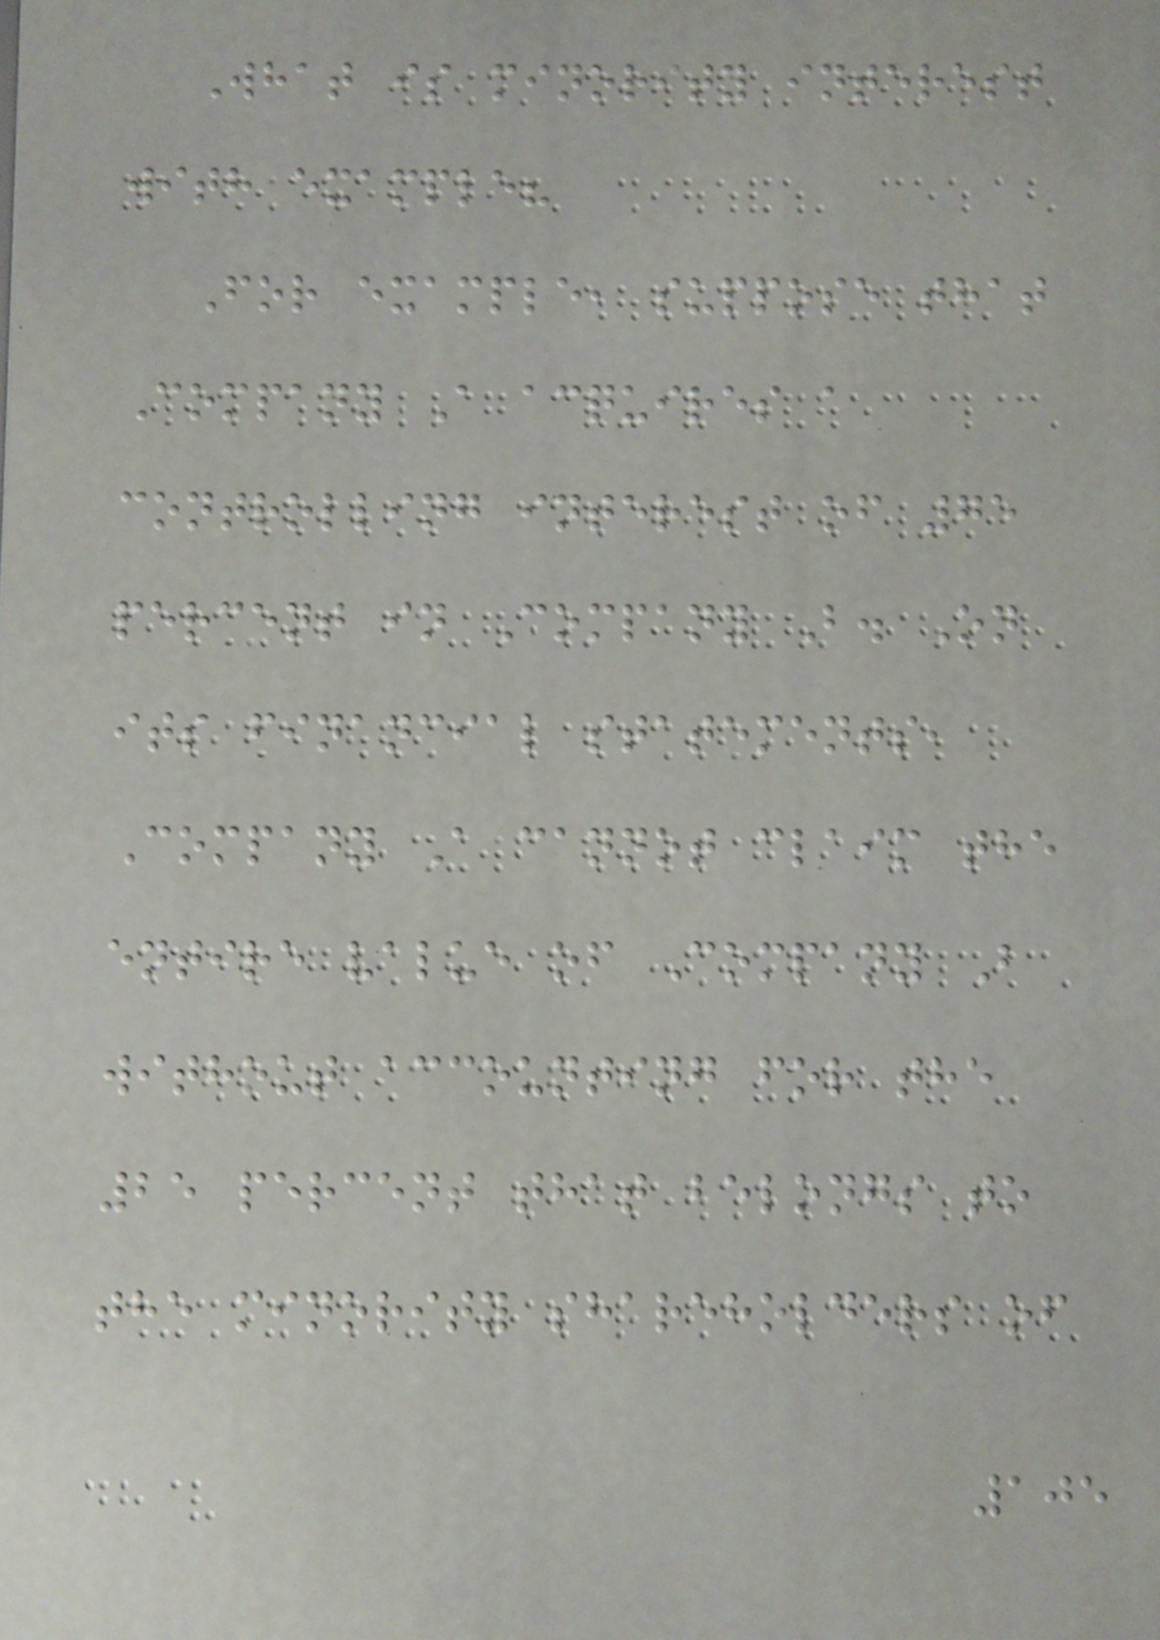What is minority interest
with example?
For example, suppose that
Company A acquires a
controlling interest of 75
percent in Company B. On
its financial statements,
Company A cannot claim the
entire value of Company B
without accounting for the
25 percent that belongs to
the minority shareholders of
105
